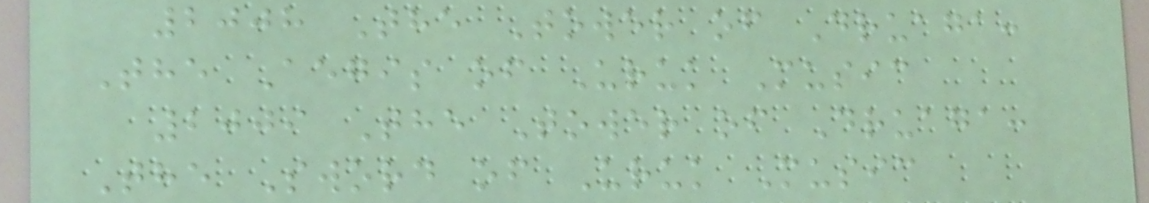2008 The Tower of Druaga:
The Aegis of Uruk Music
2009 The Tower of Druaga:
The Sword of Uruk Music
